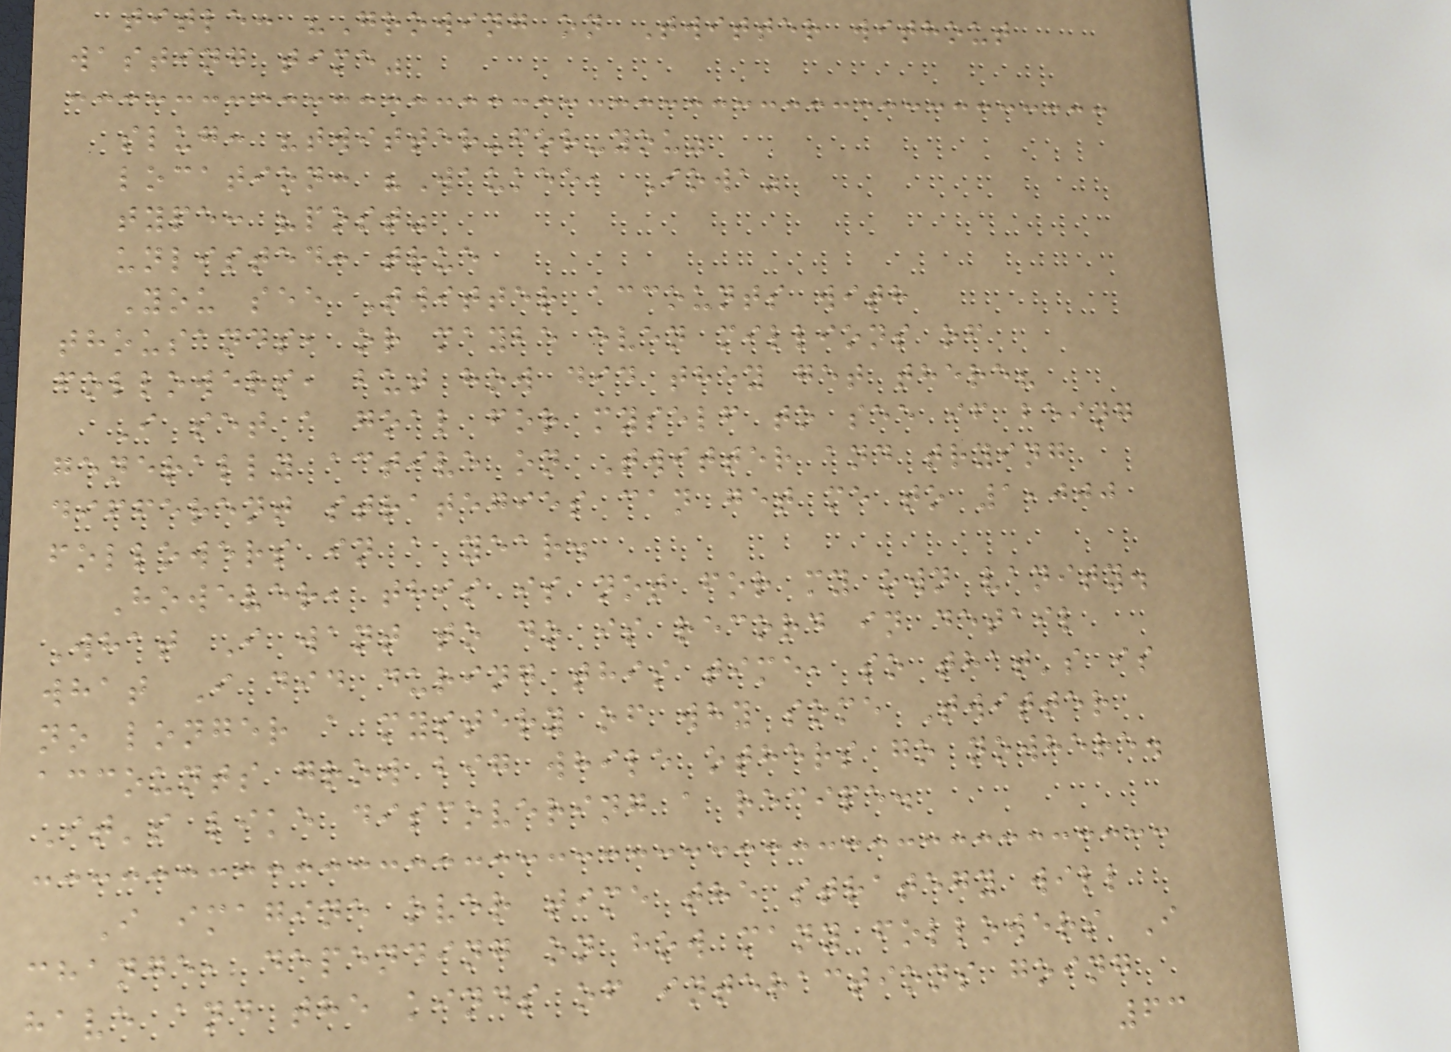title: "Growing on Twitter without
wasting time"
slug: "twitter-for-you"
location: "Waukee, Iowa"
type: "post"
unlisted: true
You see Twitter accounts with
thousands, or maybe even millions of
followers, but how did they get there?
I set a goal for myself to see if being
generally active on Twitter and trying
different strategies can get me to 1,000
followers in a year.
However, this is not for my own vanity.
What I want to do is record in detail
what I did during this time, so that's is
no longer a mystery of why some Twitter
accounts grow big while others go nowhere.
It's like discovering a recipe.
I imagine over time the strategy will
change, depending on how many followers I
have and the kinds of interactions going
63
